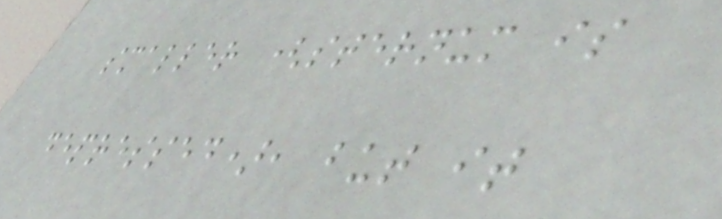smaller (sternum is
depressed), but it
